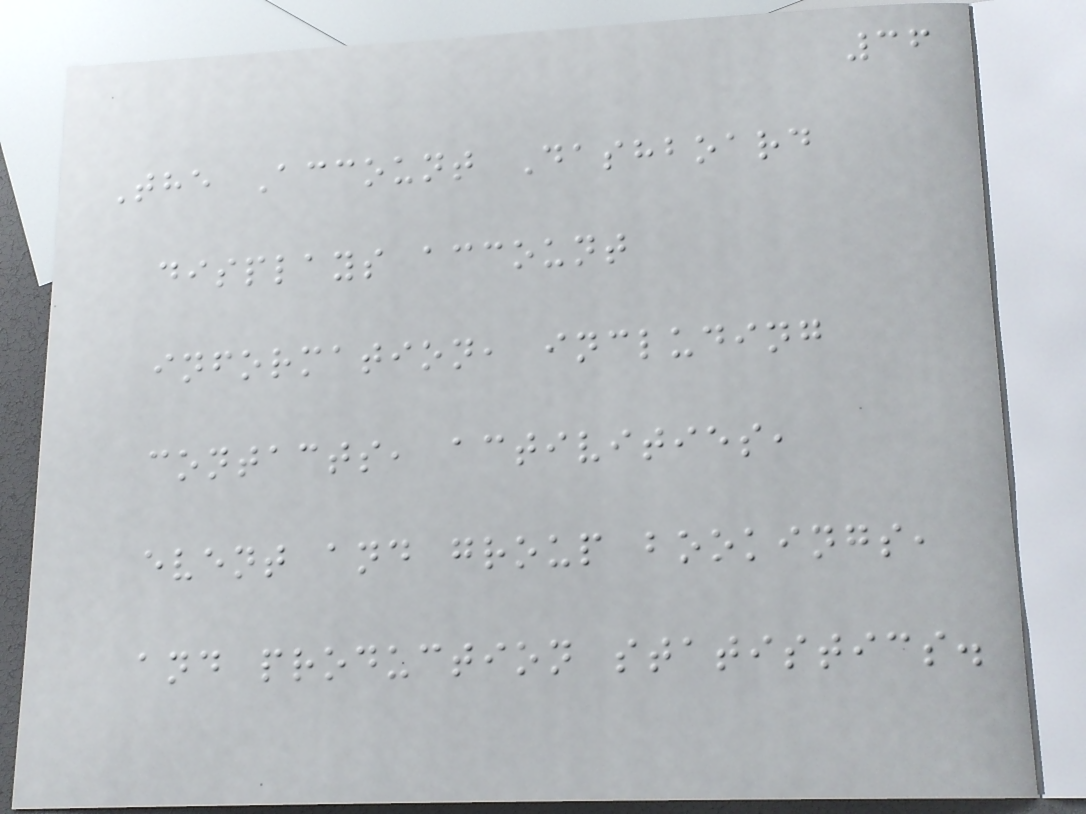36
The Account Dashboard
displays account
information, including
contacts, activities,
event and group bookings,
and production statistics.
